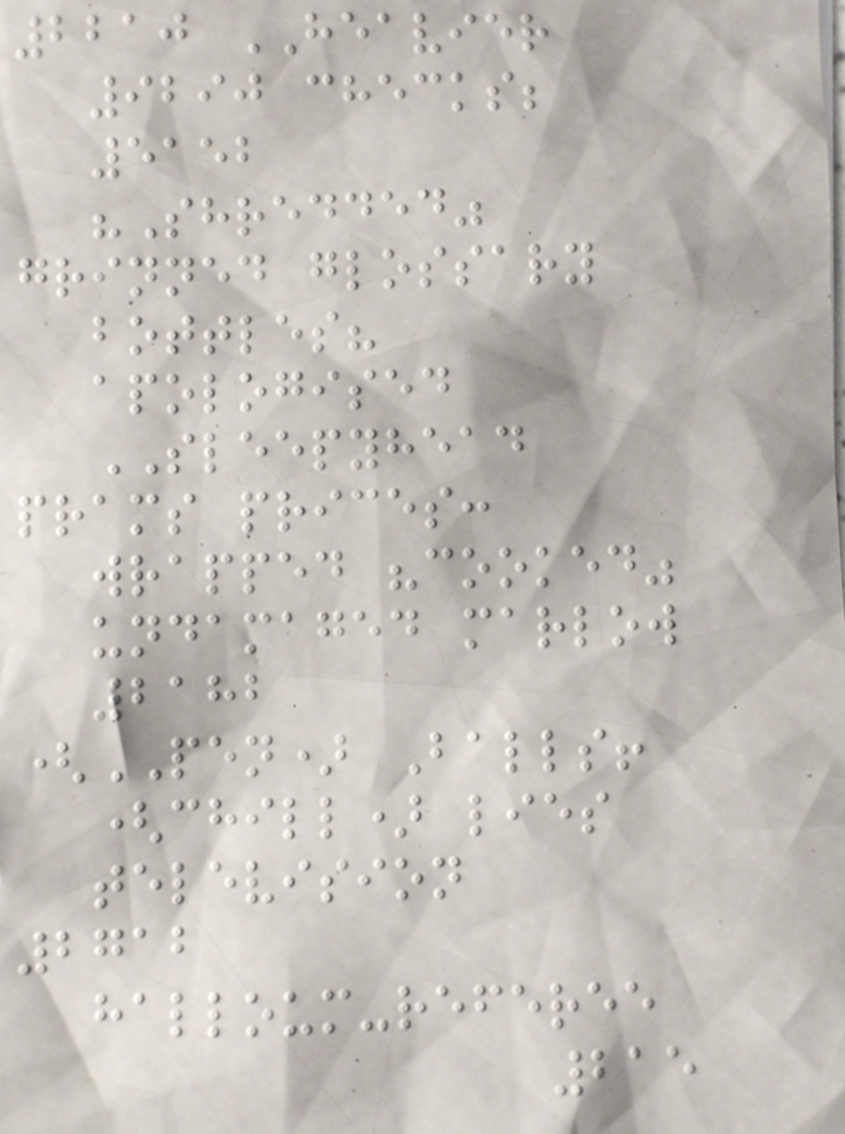2210 HEAVIER
9290 checks;
5152
"Shredded"
grinned glossary
bottles?
apologised
SLEEPYHEAD
prams prices:
wrapped "cooked"
undamaged marlow
2182
(PEN) Balls!
(chill) lies
television
2712
halloum-referee
215
